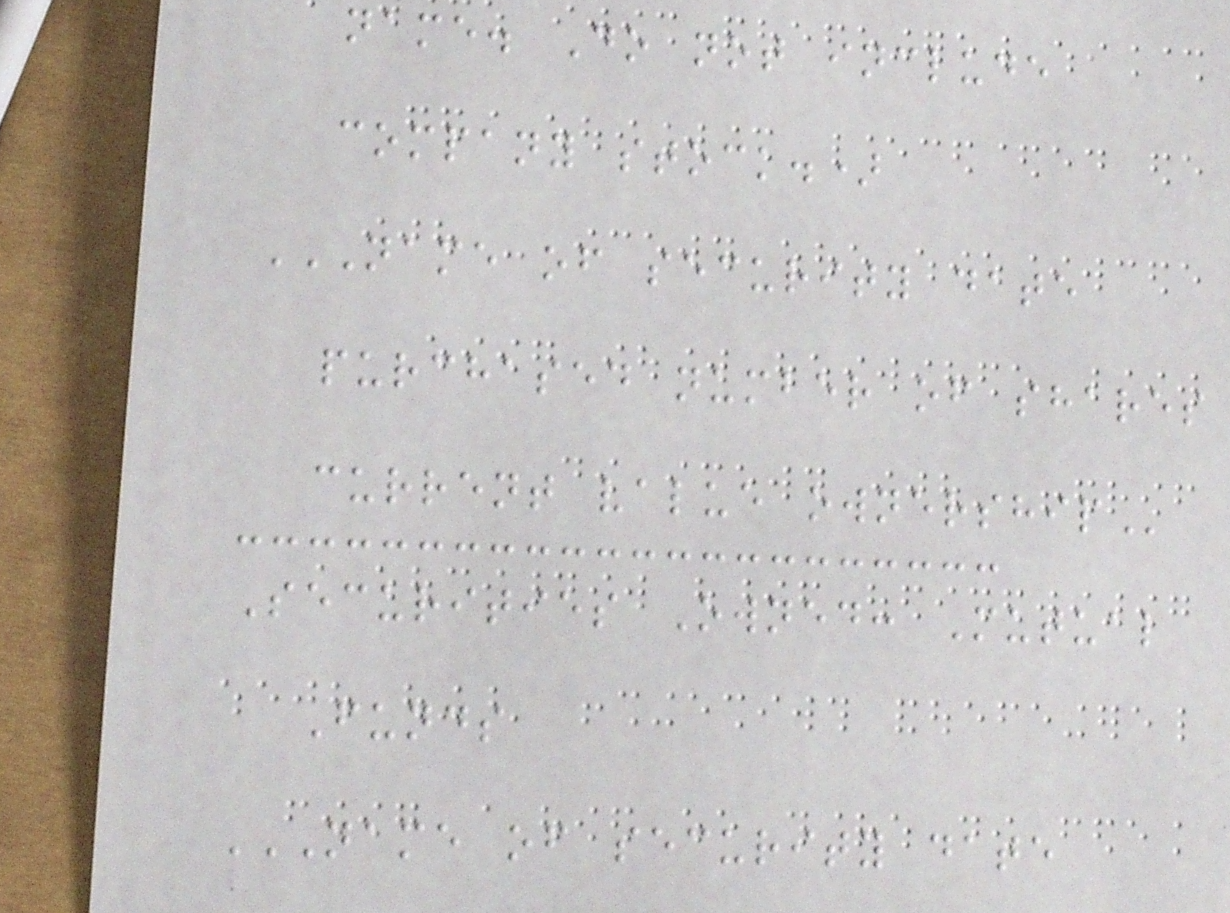name. Do not include
company stock.)
NAME OF SECURITY DATE
PURCHASED NUMBER OF SHARES
CURRENT VALUE OWNERSHIP
Securities Owned: Mutual
Funds
NAME OF SECURITY DATE
